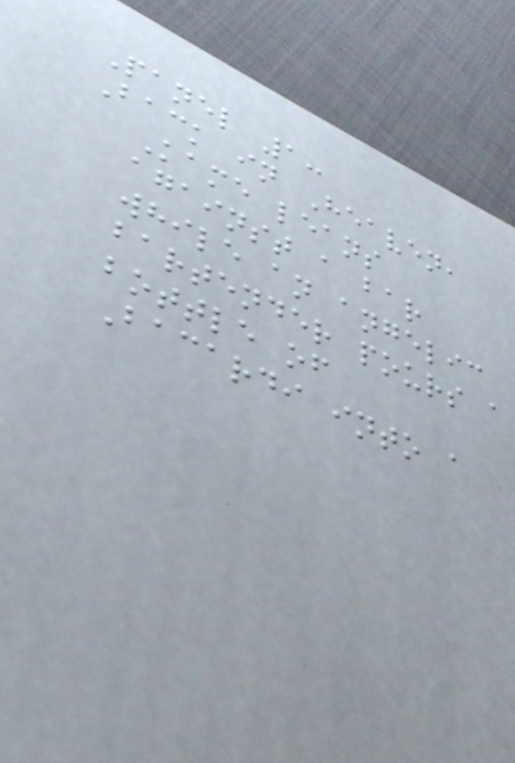Panel 1:
Back in Heaven,
Kame leans
against a bar
while an angelic
bartender pours a
bottle of
Bacardi into a
